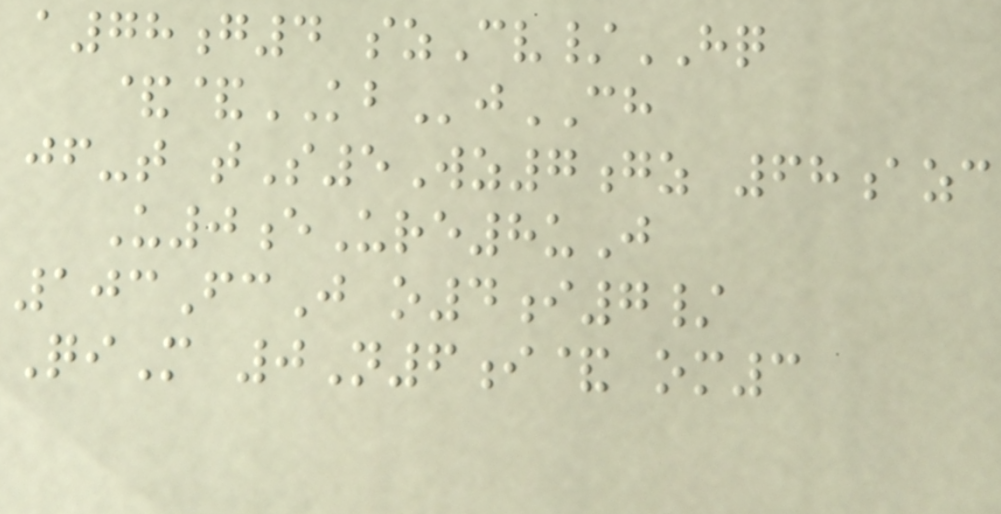a78g4 szCv/HQ
&&KBjCH
jf-t tS5Wz7gz 68azc
U0eUre8uJ
103FcJ o4i7/
QiM 0N6i& om3
